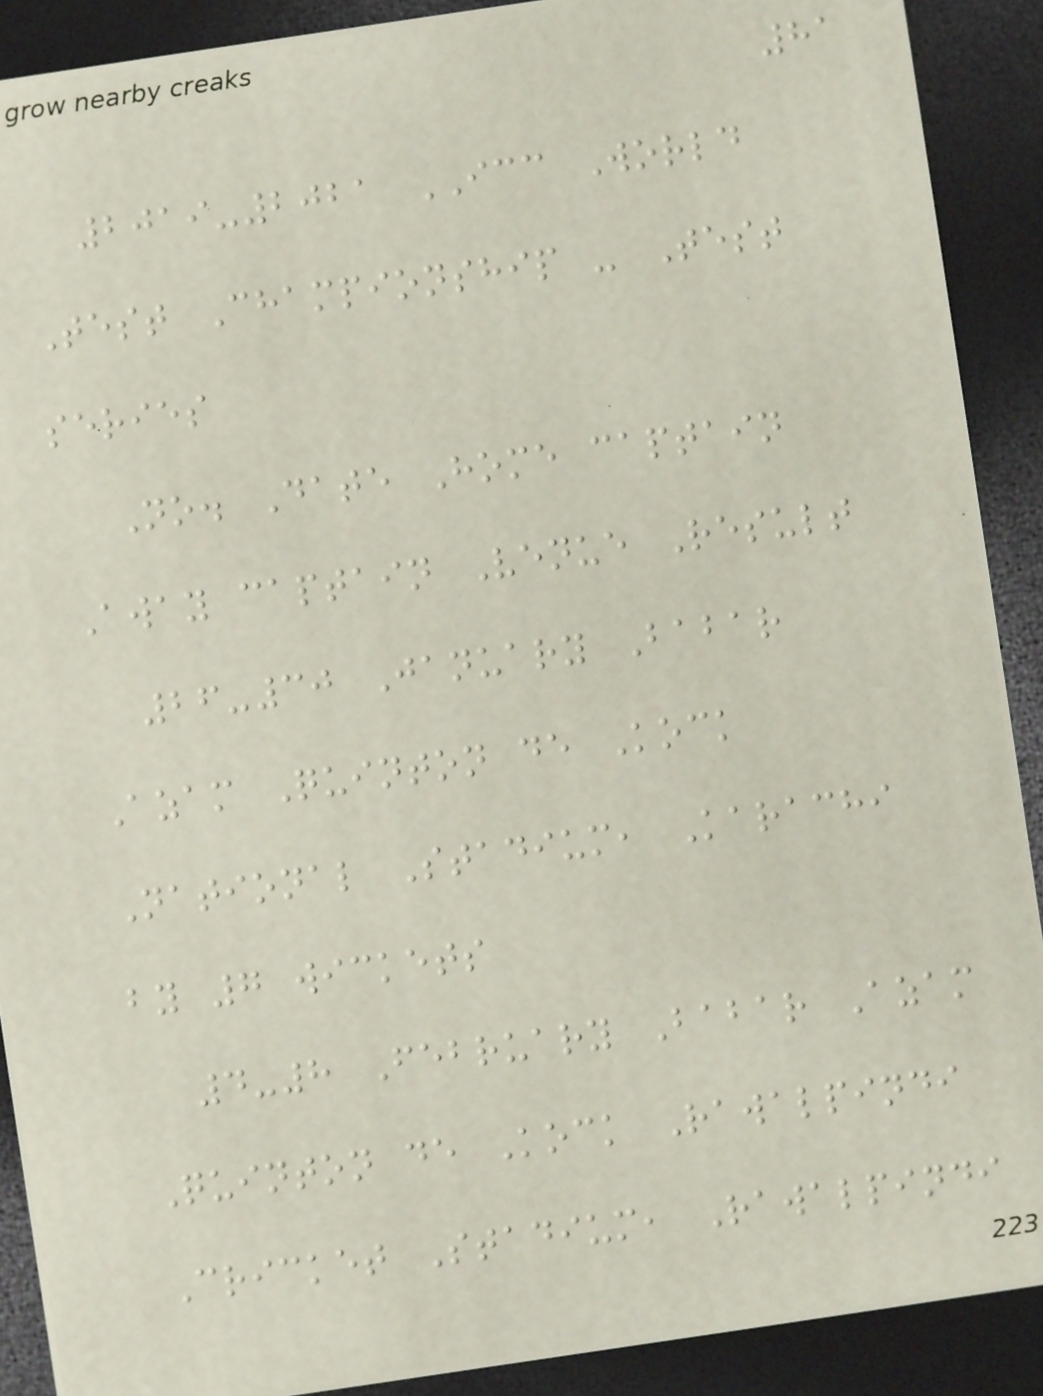81
2019-2021 ICC World
Test Championship - Test
series
No. Date Home captain
Away captain Venue Result
26-30 January Babar
Azam Quinton de Kock
National Stadium, Karachi
by 7 wickets
4-8 February Babar Azam
Quinton de Kock Rawalpindi
Cricket Stadium, Rawalpindi
